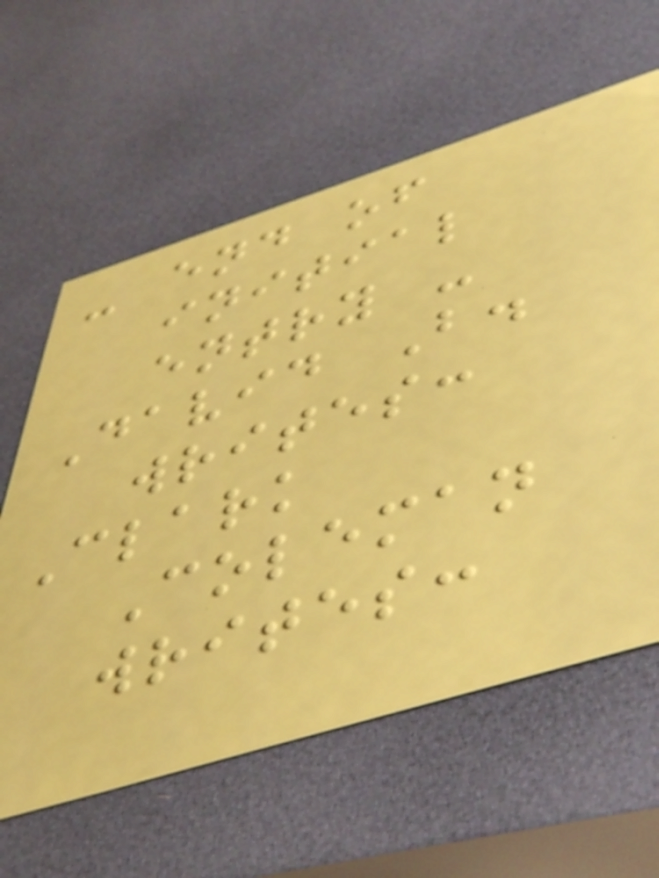- end of
initial
entry -
David B.
writes:
Clark
Coleman
writes:
